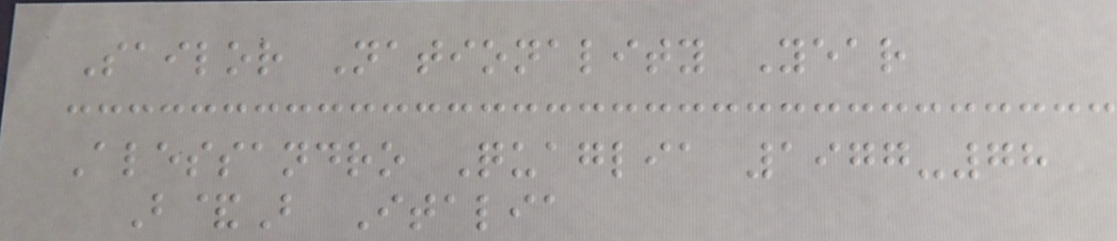Sailor Nationality Year
Alessandro Quaglia 1977-78
B&B Italia
